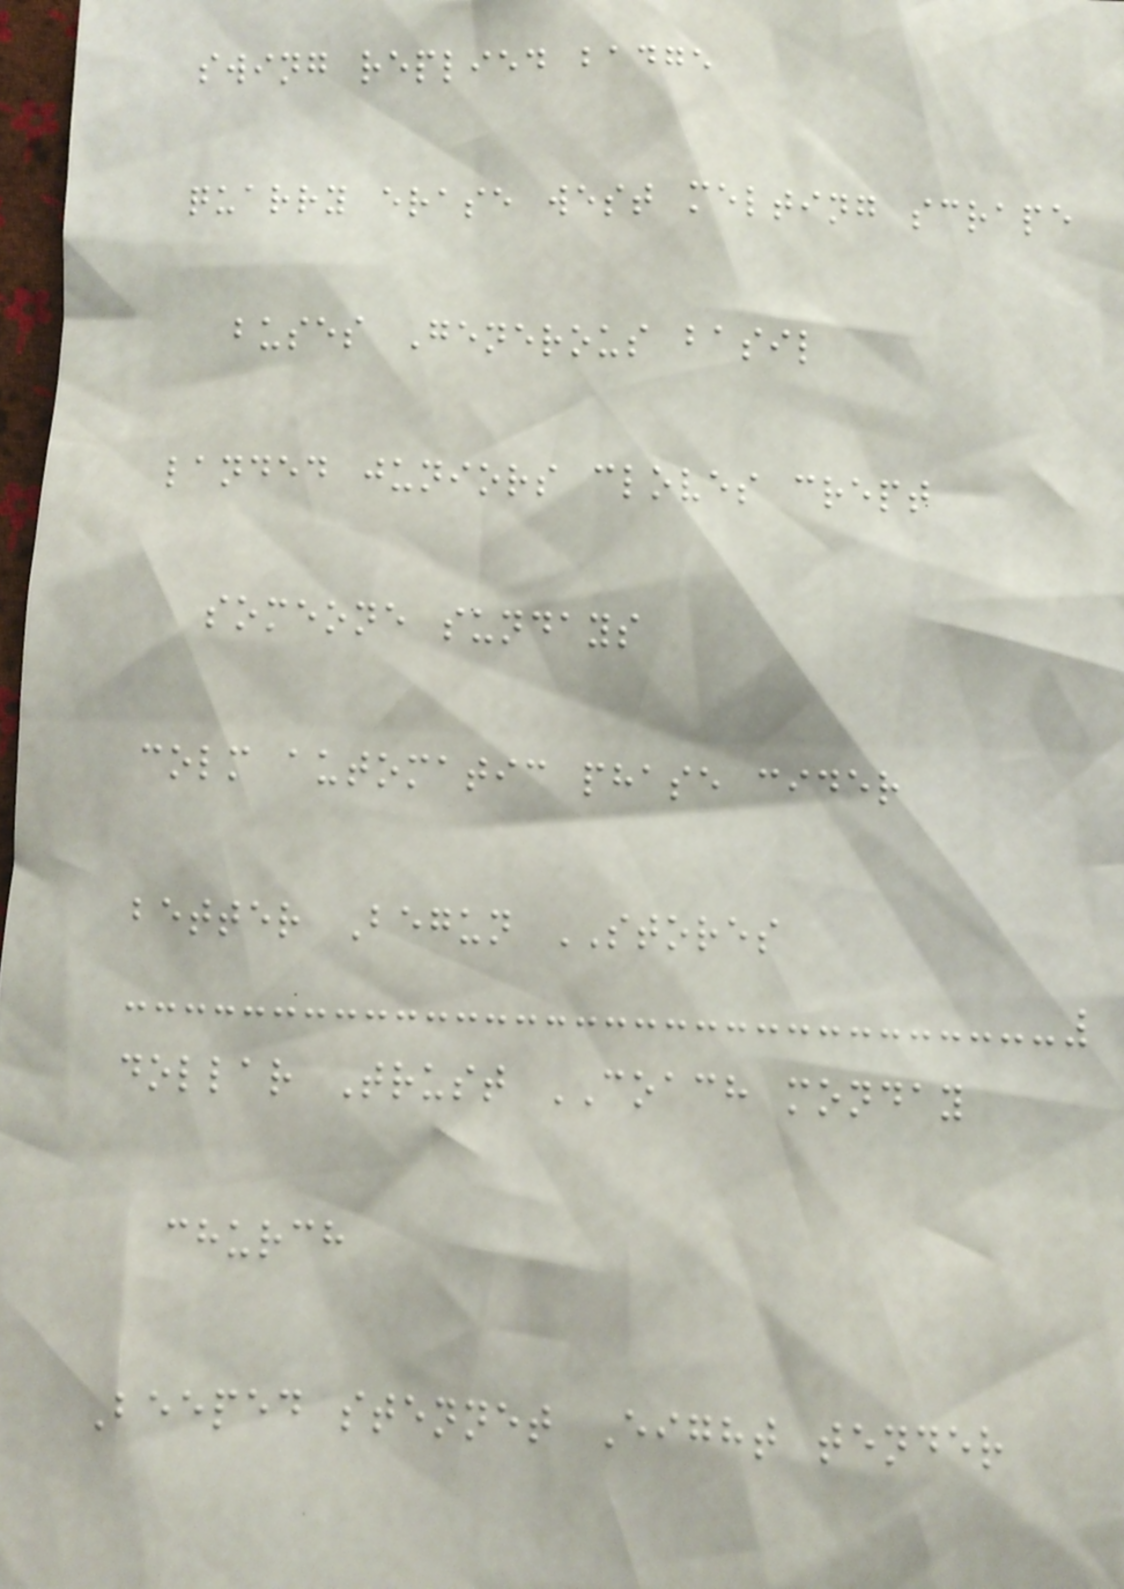swing replied badge
quarry erase west melting scrape
buses Generous basil
landed juniors cloves crept
someone sundays
colm automatic phase cider
better Begun STORES
dollar Trust COACH monday
church
Beeped stennet Eight tender
